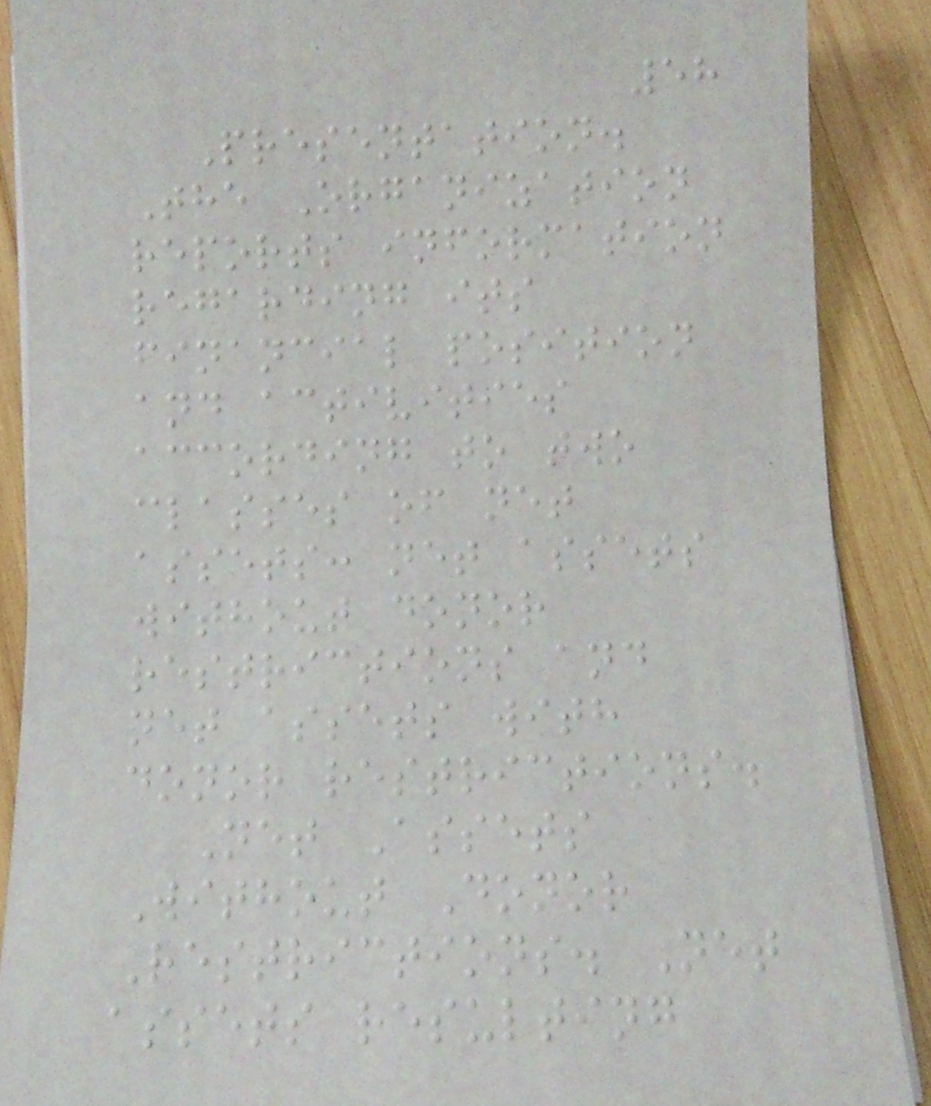58
Presentation.
The Organization
reports information
regarding its
financial position
and activities
according to two
classes of net
assets: net assets
without donor
restrictions and
net assets with
donor restrictions.
Net Assets
Without Donor
Restrictions. Net
assets resulting
